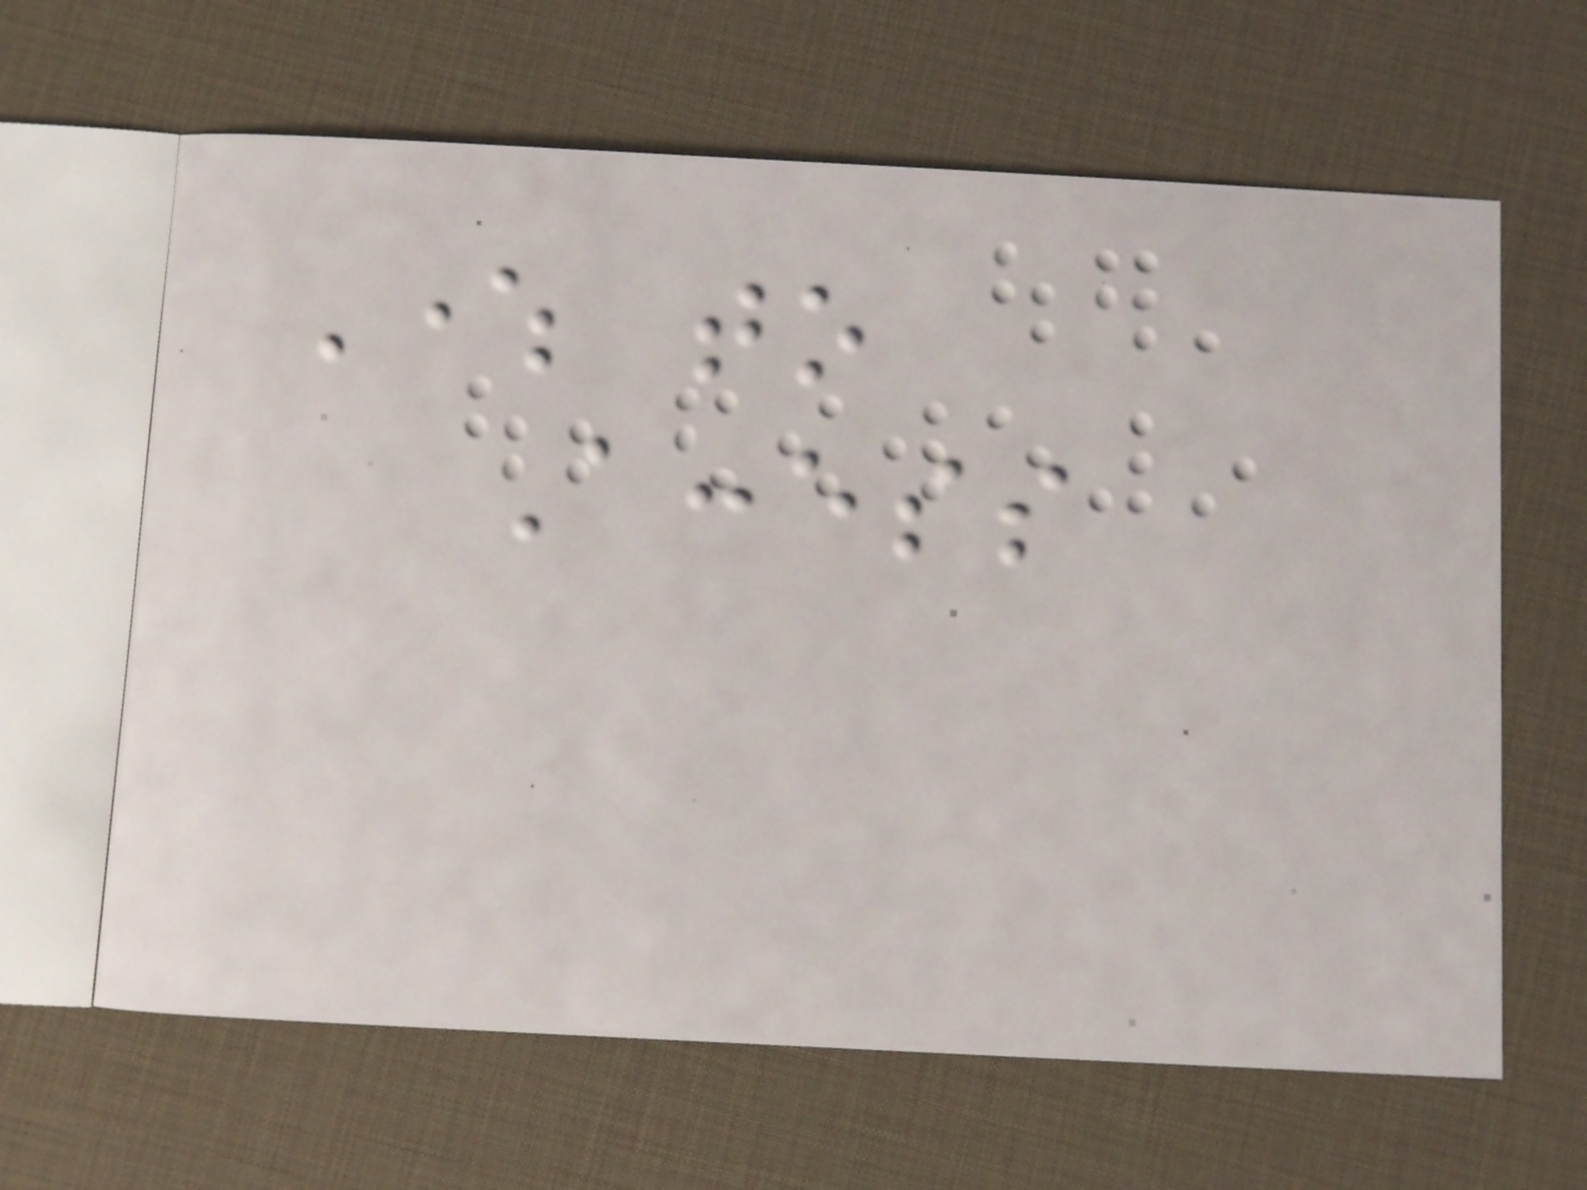Where to
Access
